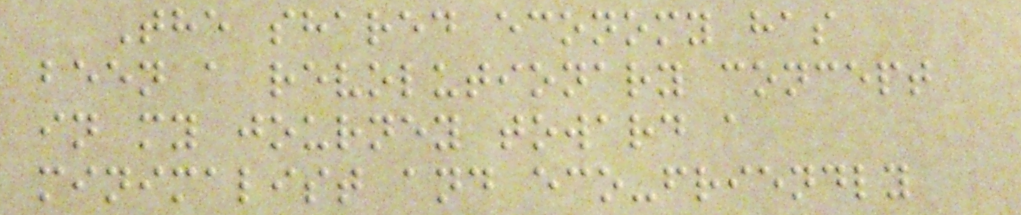The shared economy has
been a revolutionary concept
in my journey toward a
minimalist and eco-friendly
